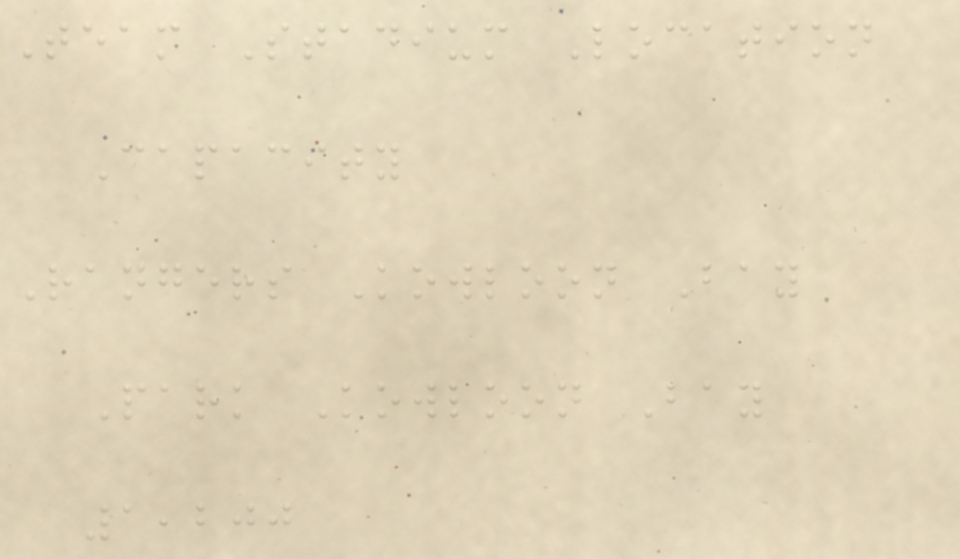Team Stadium Location
Capacity
Rangers Kowloon Bay
Park Kowloon Bay
1,200
